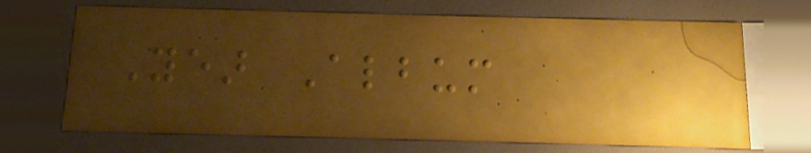Year Album
